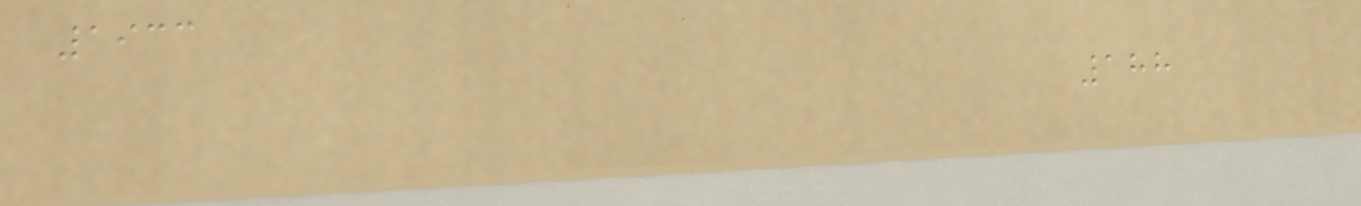1933
188
